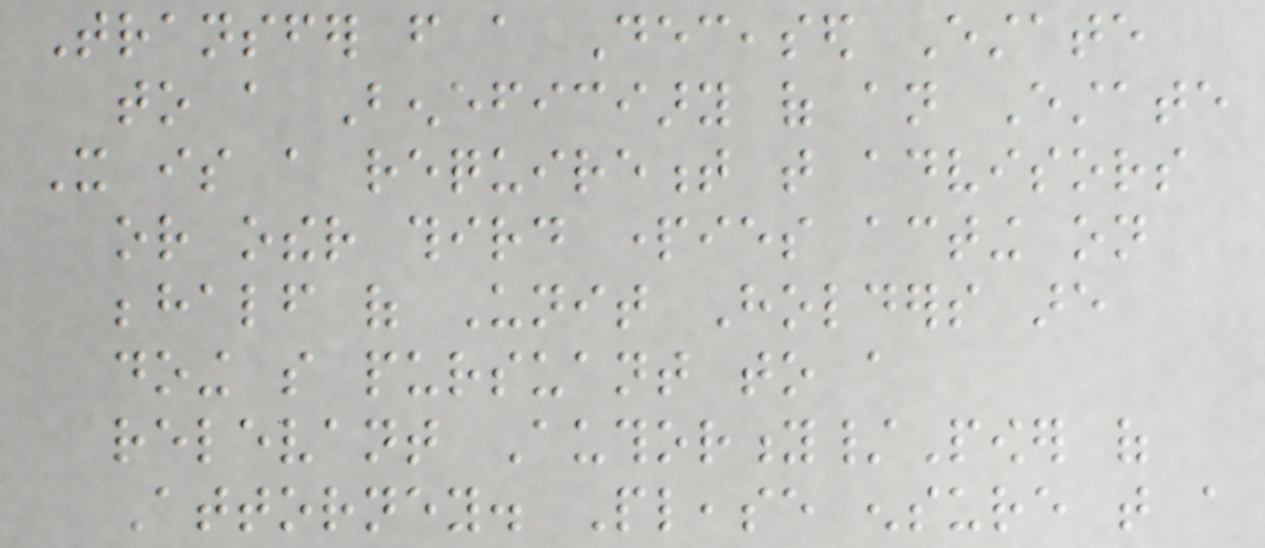Transfer from a Deceased Estate
to a Beneficiary of an Estate
It is a requirement that advisors
or other third parties acting on
behalf of Unit Holders are
doing so pursuant to a
relevant Authority/Power of
Attorney. Please ensure that a
